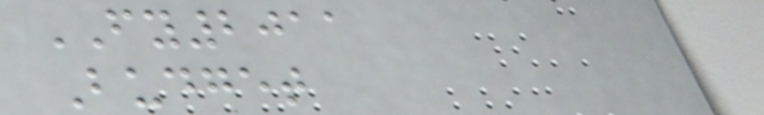FY2011
Budget
